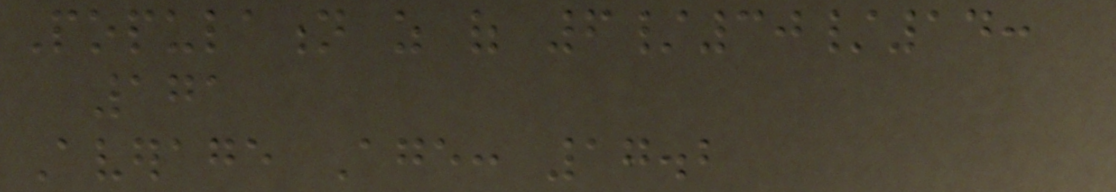Population as of 6/30/14:
171
Average Age: 17.2
